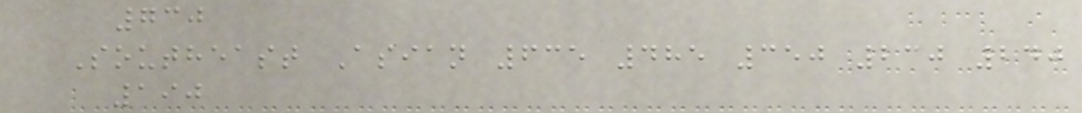730
Southeast Asian 635 485 350 230 240
190
